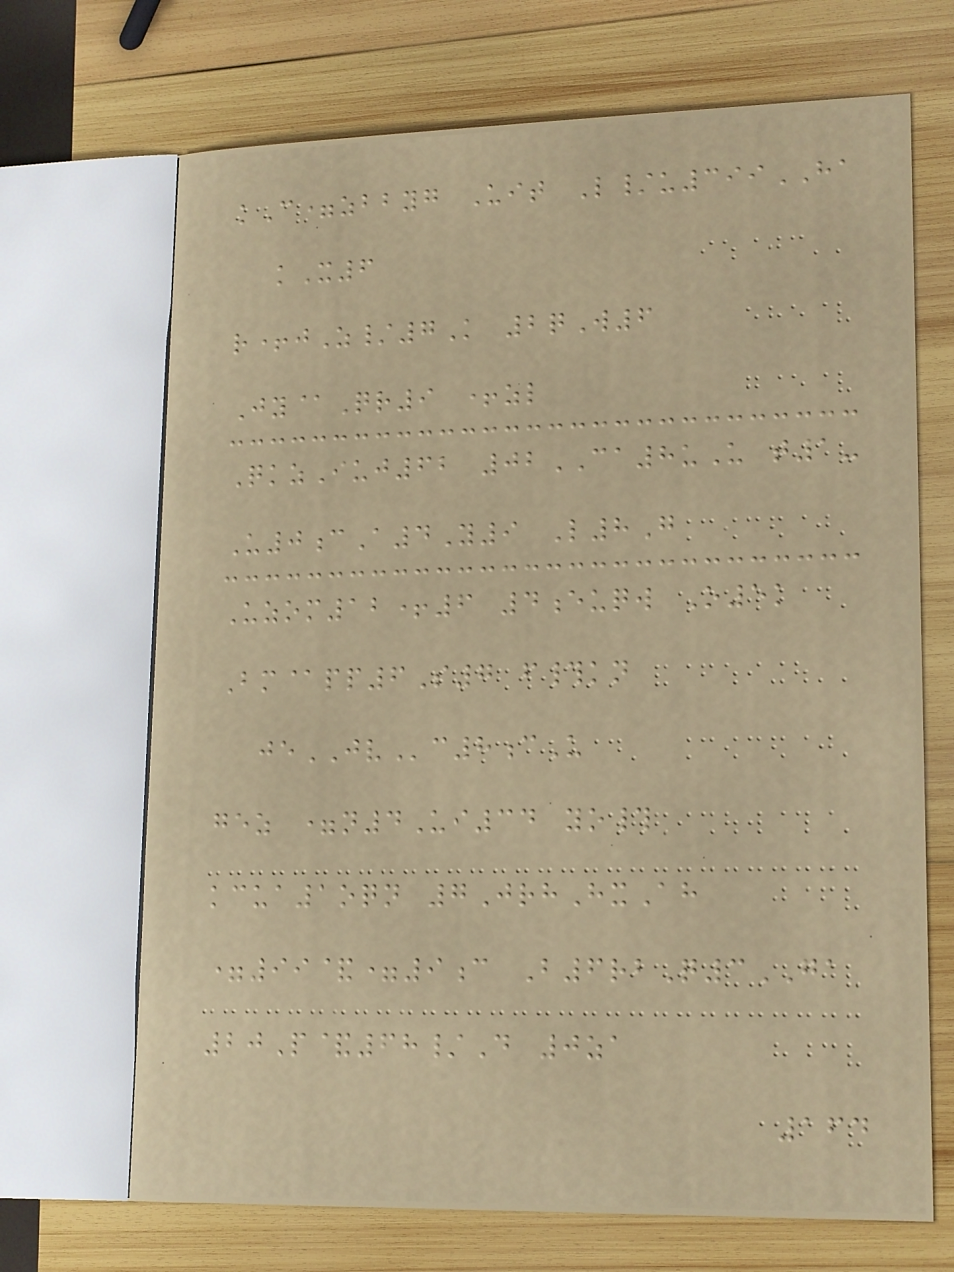kC=zbbyg Uit L/u399HA
kX6
r+jZ/7K 2qW6
Jy@Qr9 +zl
QkzIuj62 02CA8uU t1-
U0cA4Y9 L8G
Uzom12+6 4euqw O5k
Bm@pp6S7 f#kn
jeJVc8cU
gez =n4Ui34 yo#
kcua1oqn 7JrhHxAh
=99&=9c B6rbQ3GA
20P&68/D 0za
164
